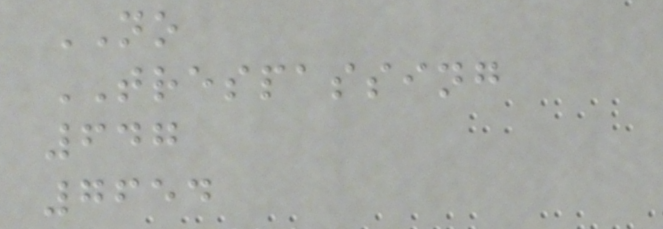NO
TRESPASSING
647
7654
